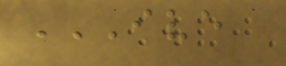IVE
